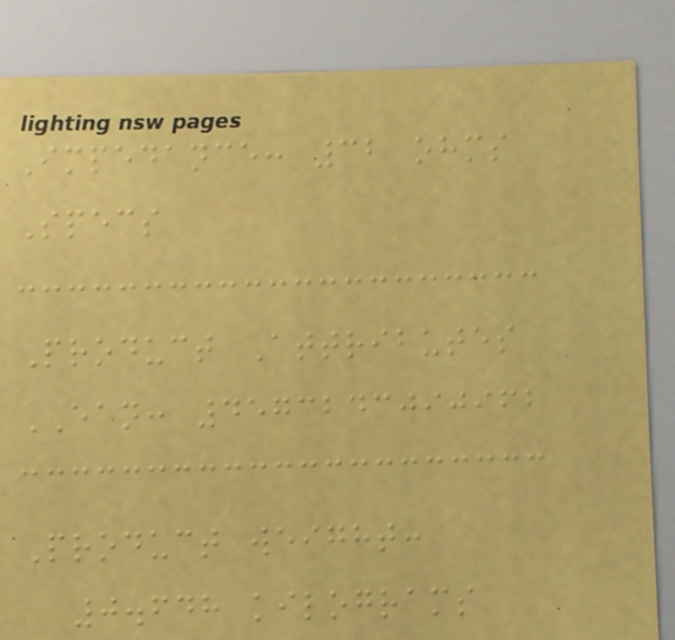Impedance: 32 ohms
Specs
Product Attributes
EAN: 4573243090962
Product weight:
0.648 kilograms
